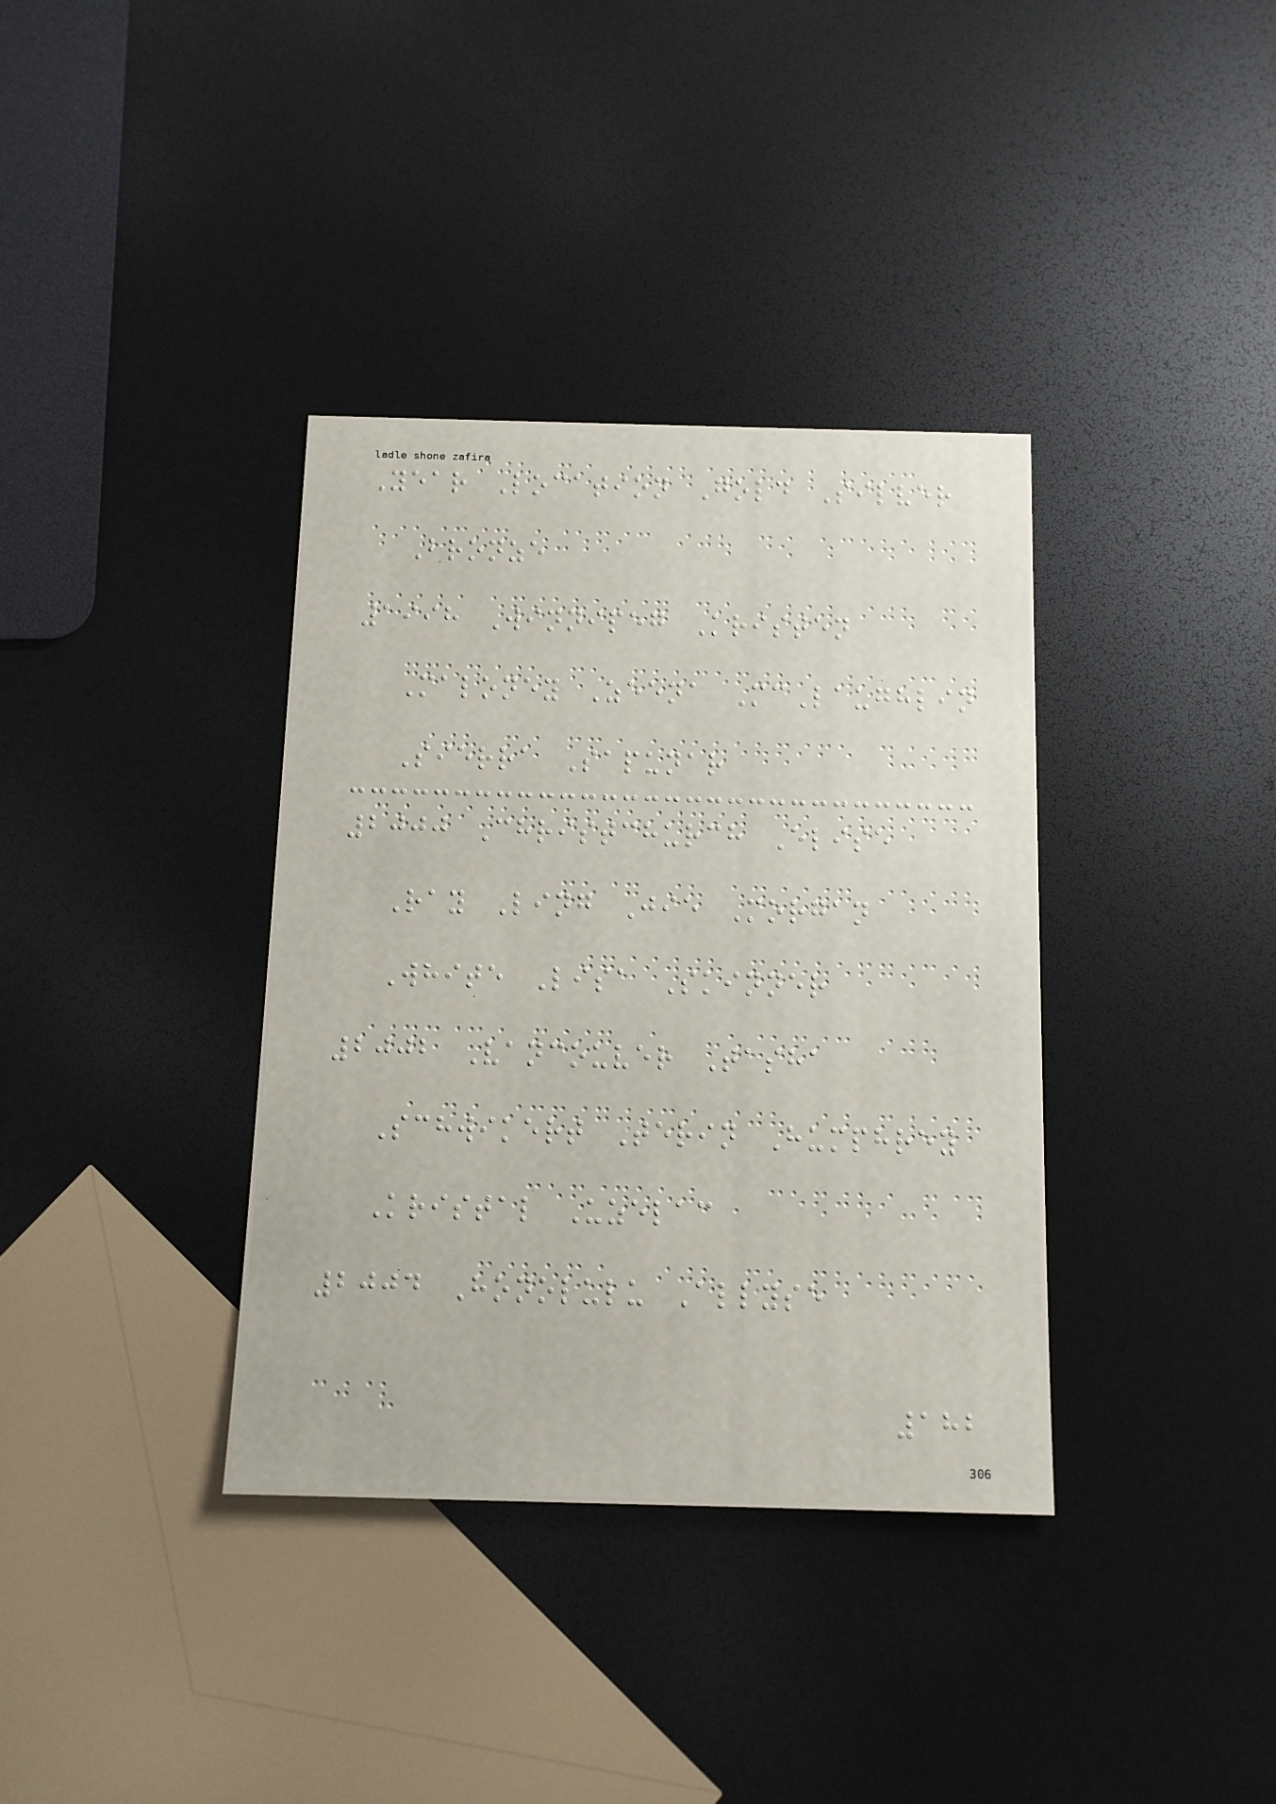Year Location Gold Silver
Bronze
1998 Winnipeg Kristen
Maloney Zeena McLaughlin
Sierra Sapunar
2000 Christchurch Elise
Ray Ling Jie Morgan
White Lisa Skinner
2002 Vancouver Tasha
Schwikert Terin Humphrey
Kristal Uzelac
2004 Honolulu Allyse
182
